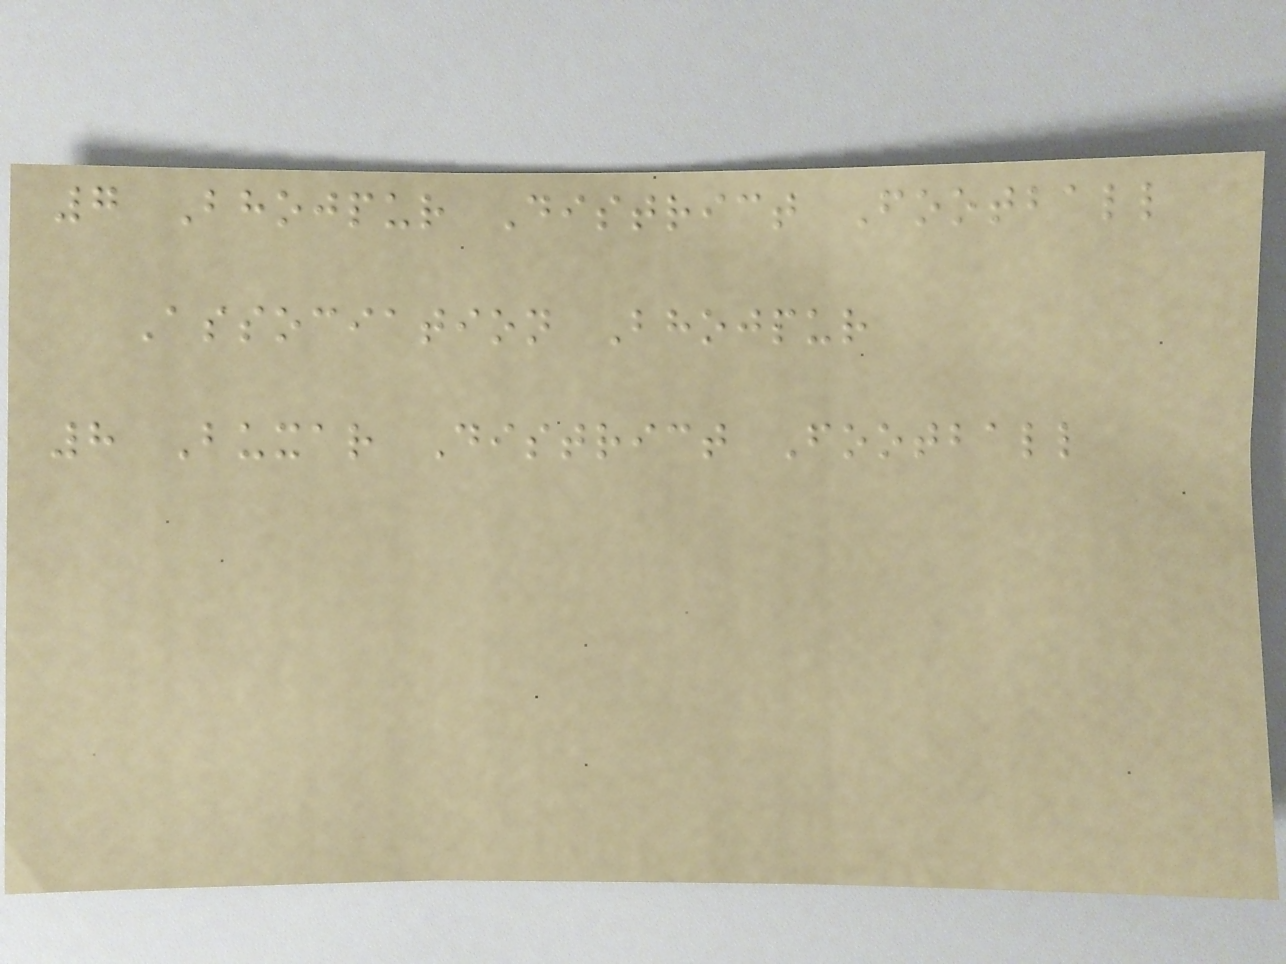7 Bhojpur District Football
Association Bhojpur
8 Buxar District Football
